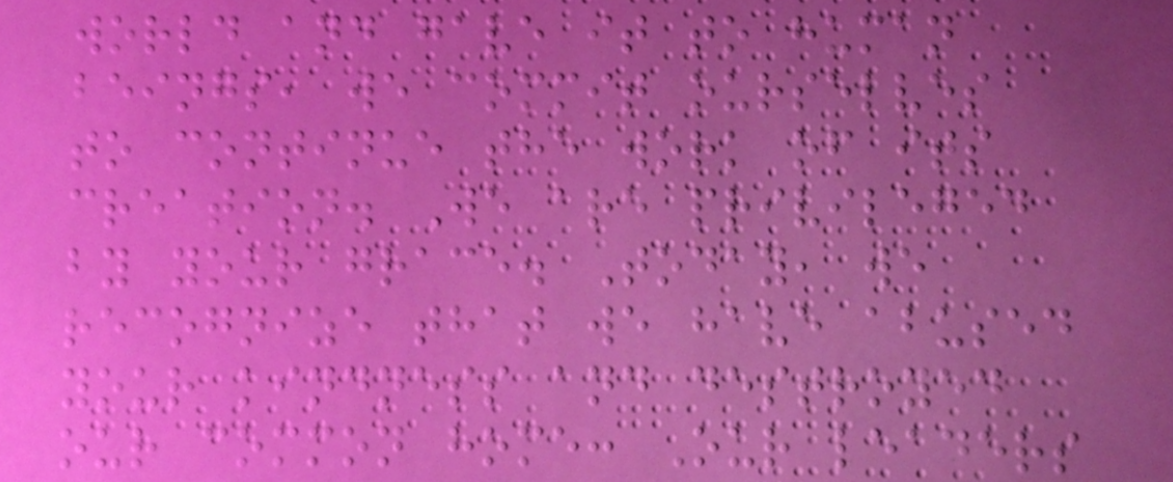world and gave it to human
beings, we commit ourselves
to continue the work of its
creation. We are privileged
by your grace. Today, we
recognize that we have abused
your kindness and destroyed
our common home: Our leaders
